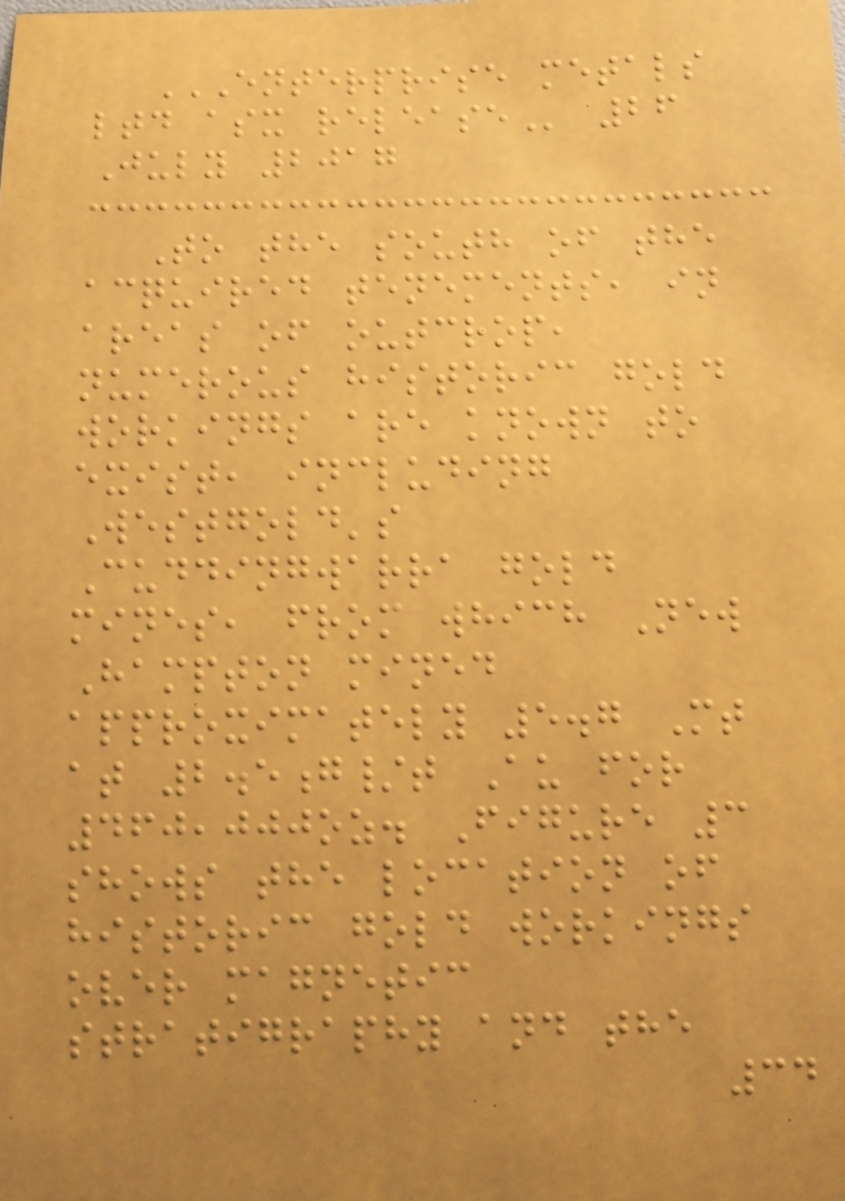ENTERPRISE METALS
LTD ASX RELEASE 26
July 2017
To the south of the
acquired tenements, in
areas of outcrop,
numerous historic gold
workings are known to
exist, including
Westgold's
Cuddingwarra gold
mines, from which New
Hampton mined
approximately 5.7 Mt
at 2.5g/t Au for
460,000oz. Figure 3
shows the location of
historic gold workings
over magnetic
stratigraphy and the
34
